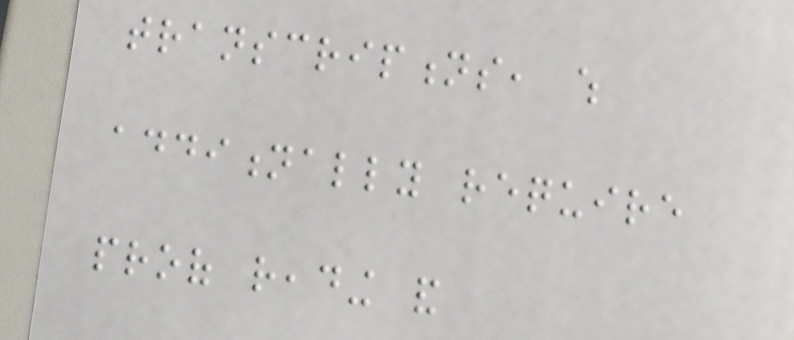transcriptions, which
additionally require
proof reading and
